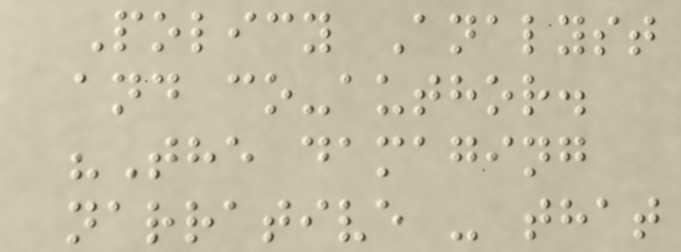Policy Analyst
and co-author.
"The damaging
narrative - that
